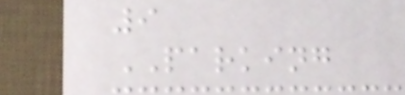9
PARKING
